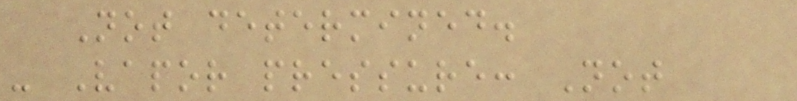Not determined.
- Vapor pressure: Not
